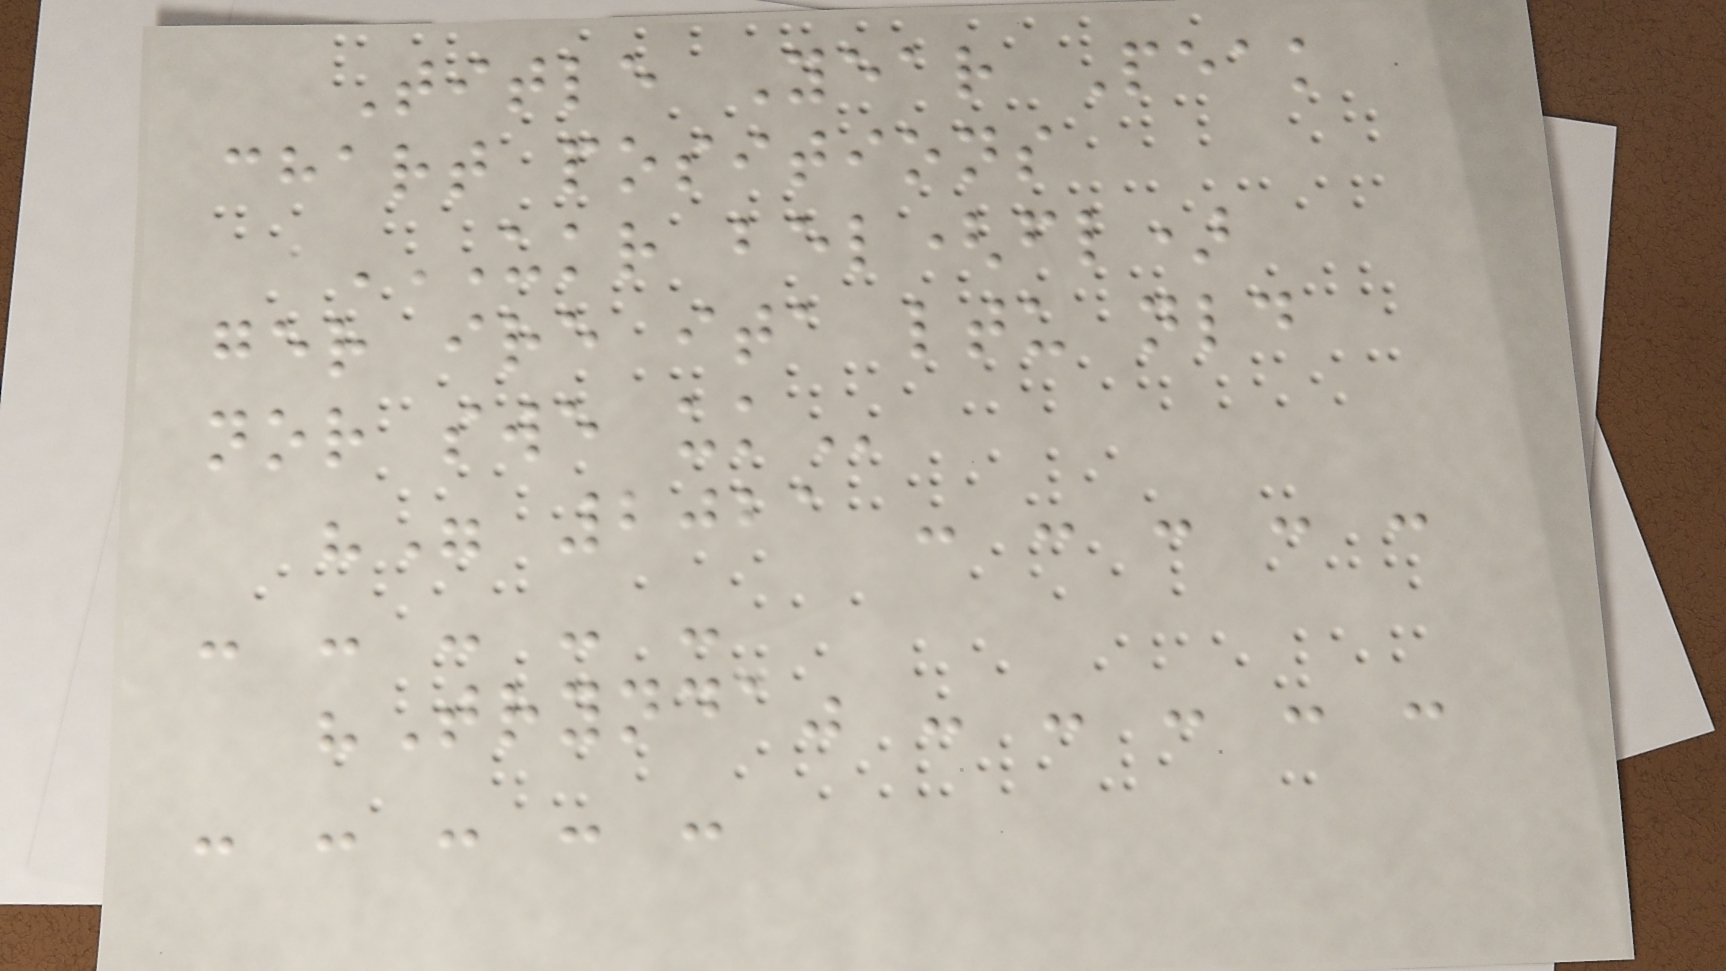Title Year Peak
chart positions
UKR BEL(FL)
GER IRE ITA LTU NLD
NOR SWE UK
"" 2021 - - - - -
- - - - -
"Trynda" - - - - -
- - - - -
